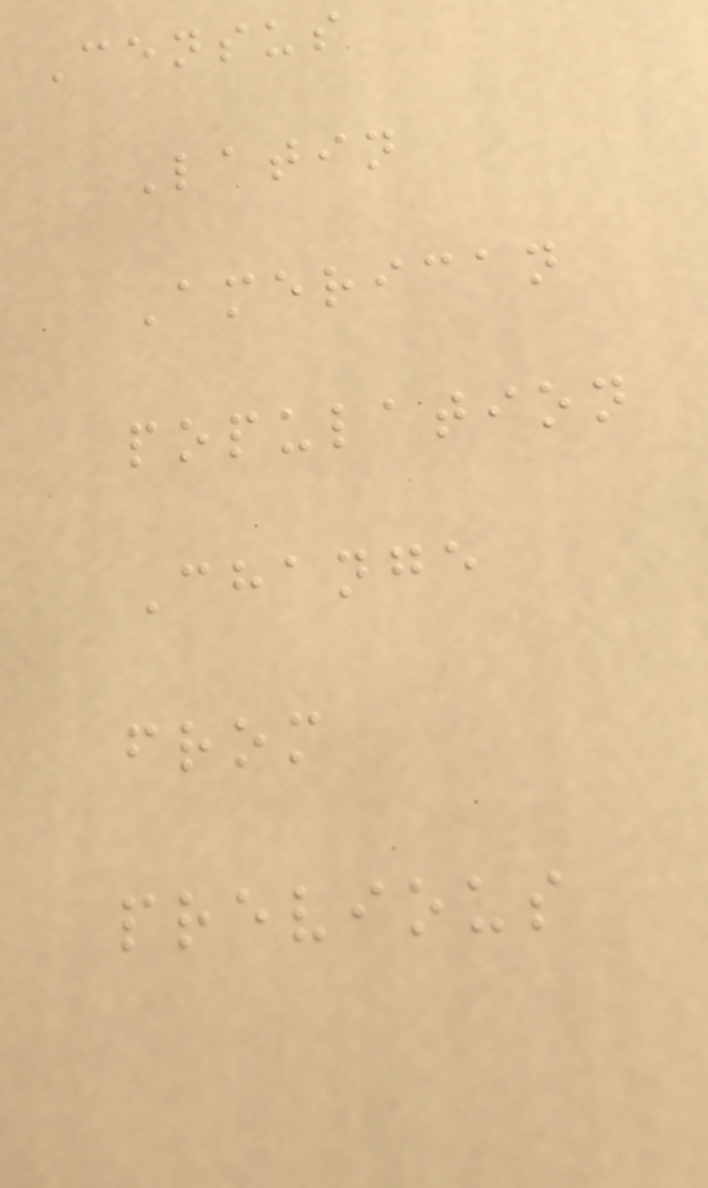Census
Latin
American
population
Change
from
previous
